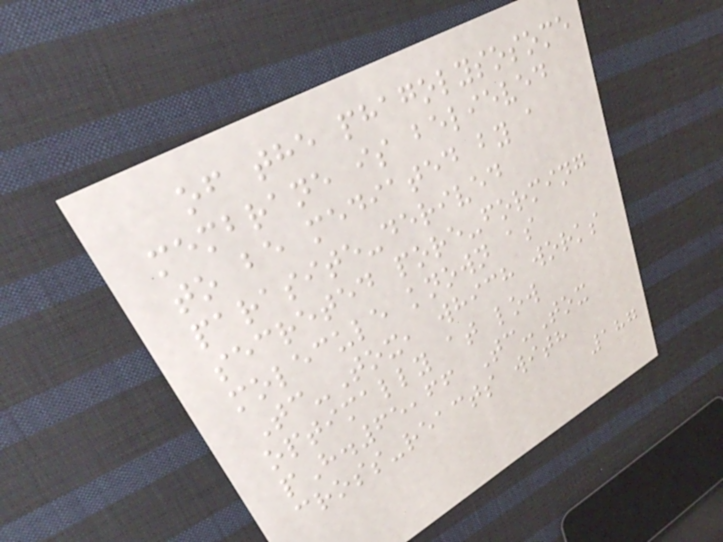of the phagolysosome
membrane is believed
to be mediated by a
parasite-derived
secreted pore-forming
molecule known as
Tc-Tox, which works
optimally at low
pH.65,66 Tc-Tox
cross-reacts with
187
